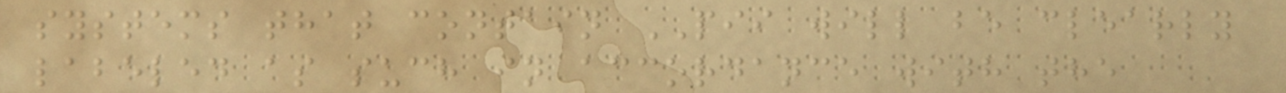systems that contain PII will be clearly
labeled as such in accordance with the
